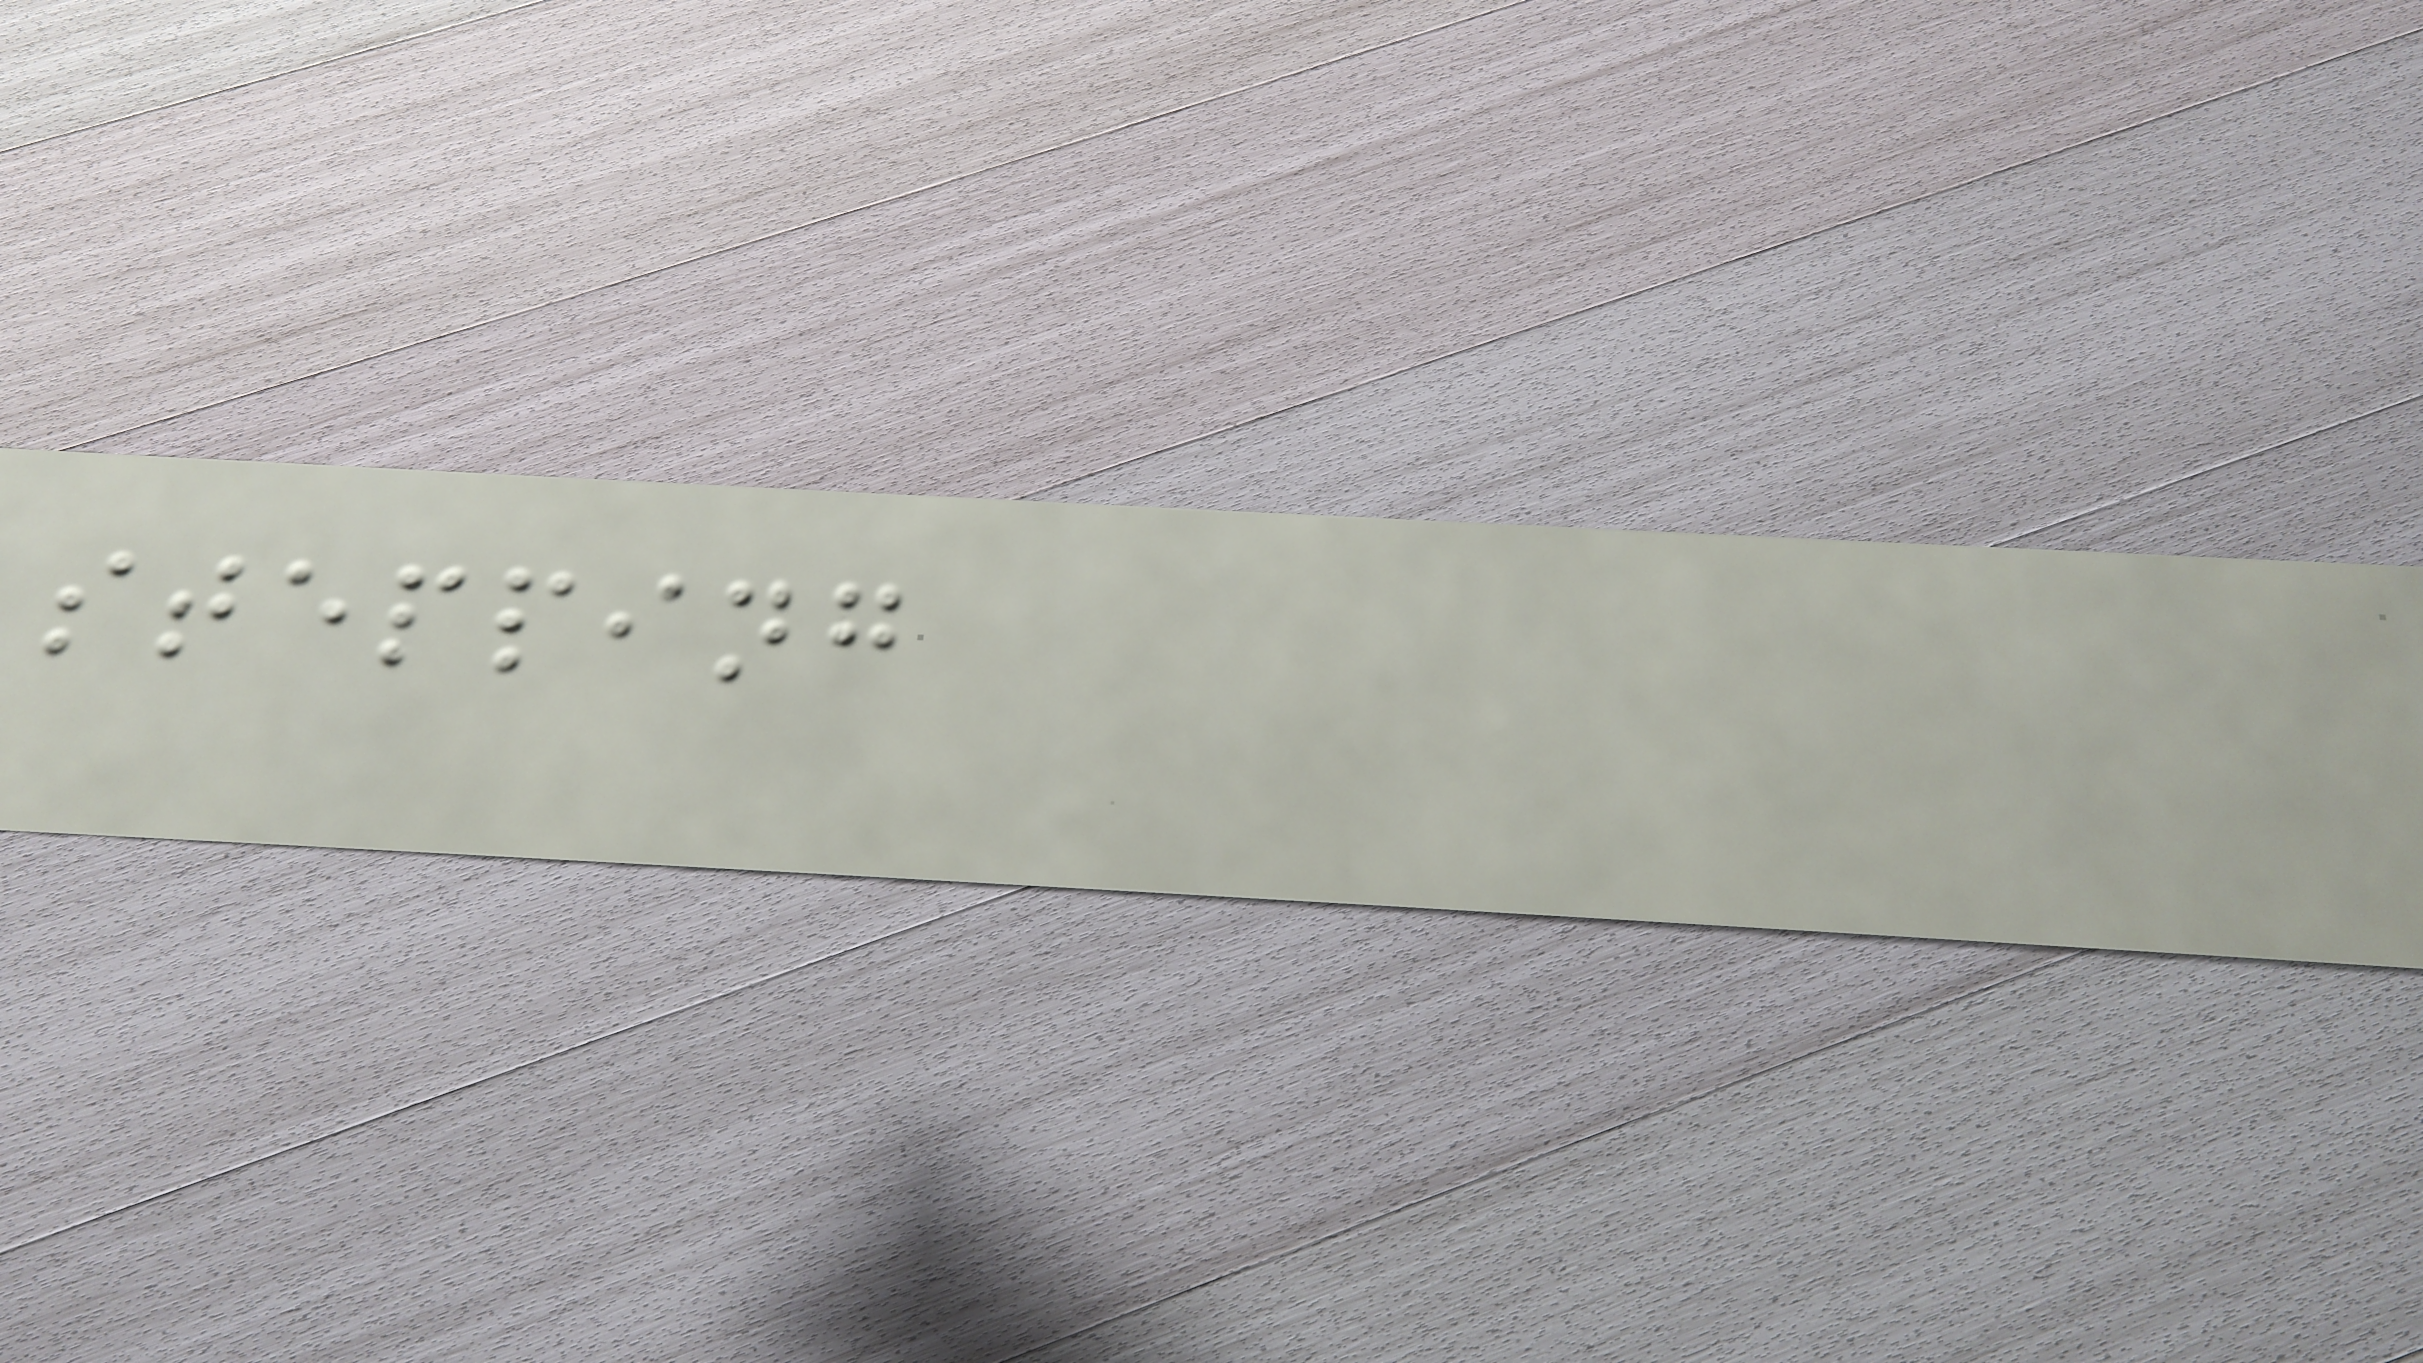stepping
